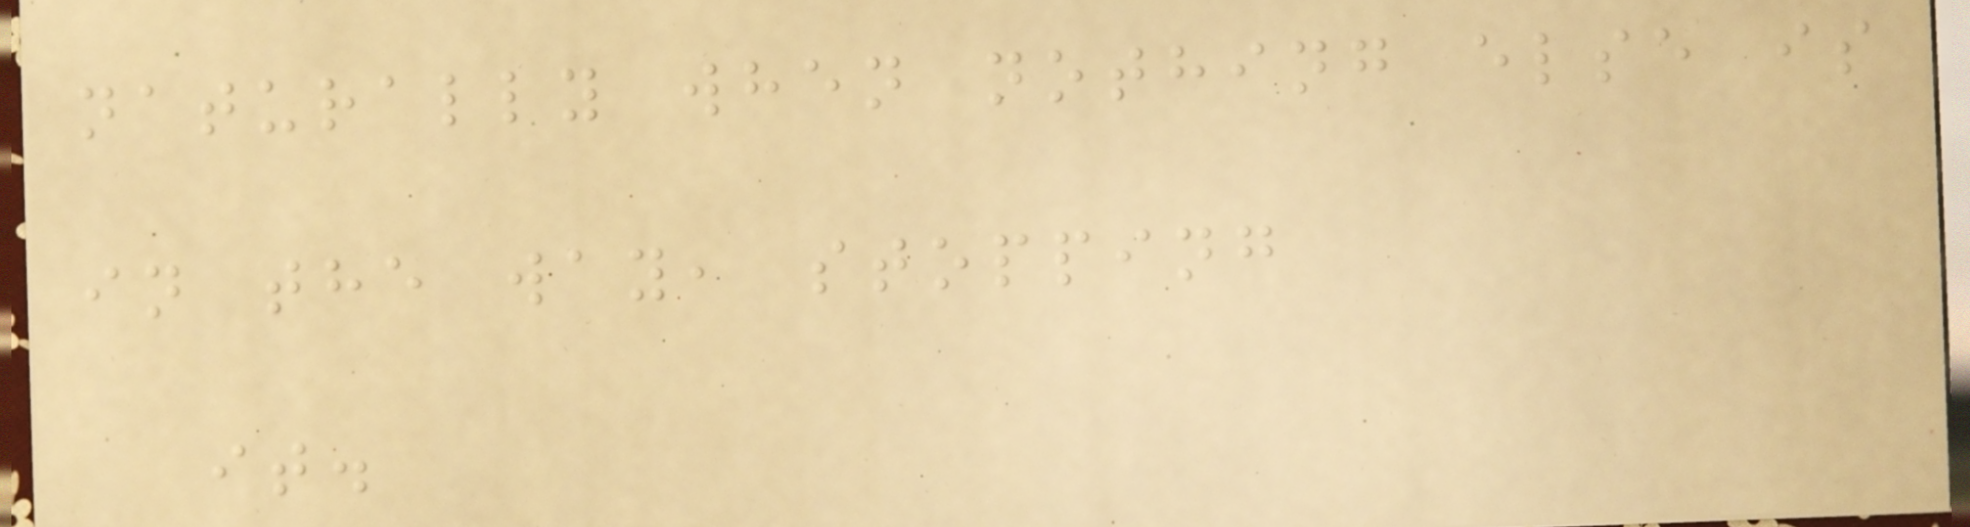naturally when nothing else is
in the way, stopping
it.
